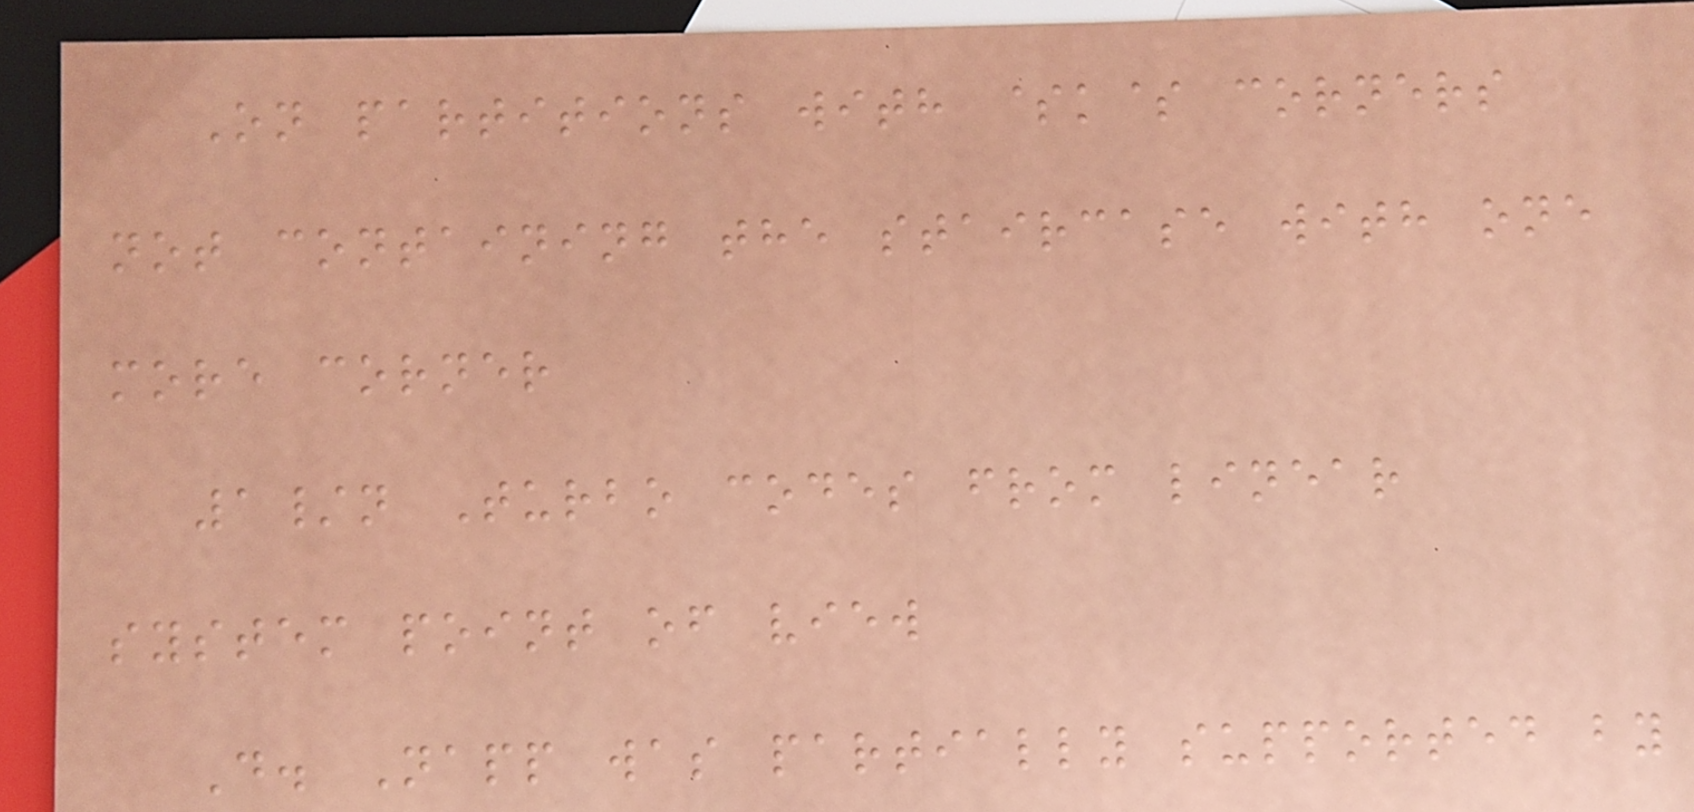On partitions with $k$ corners
not containing the staircase with one
more corner
1/n Turbo codes from linear
system point of view
D. Napp was partially supported by
